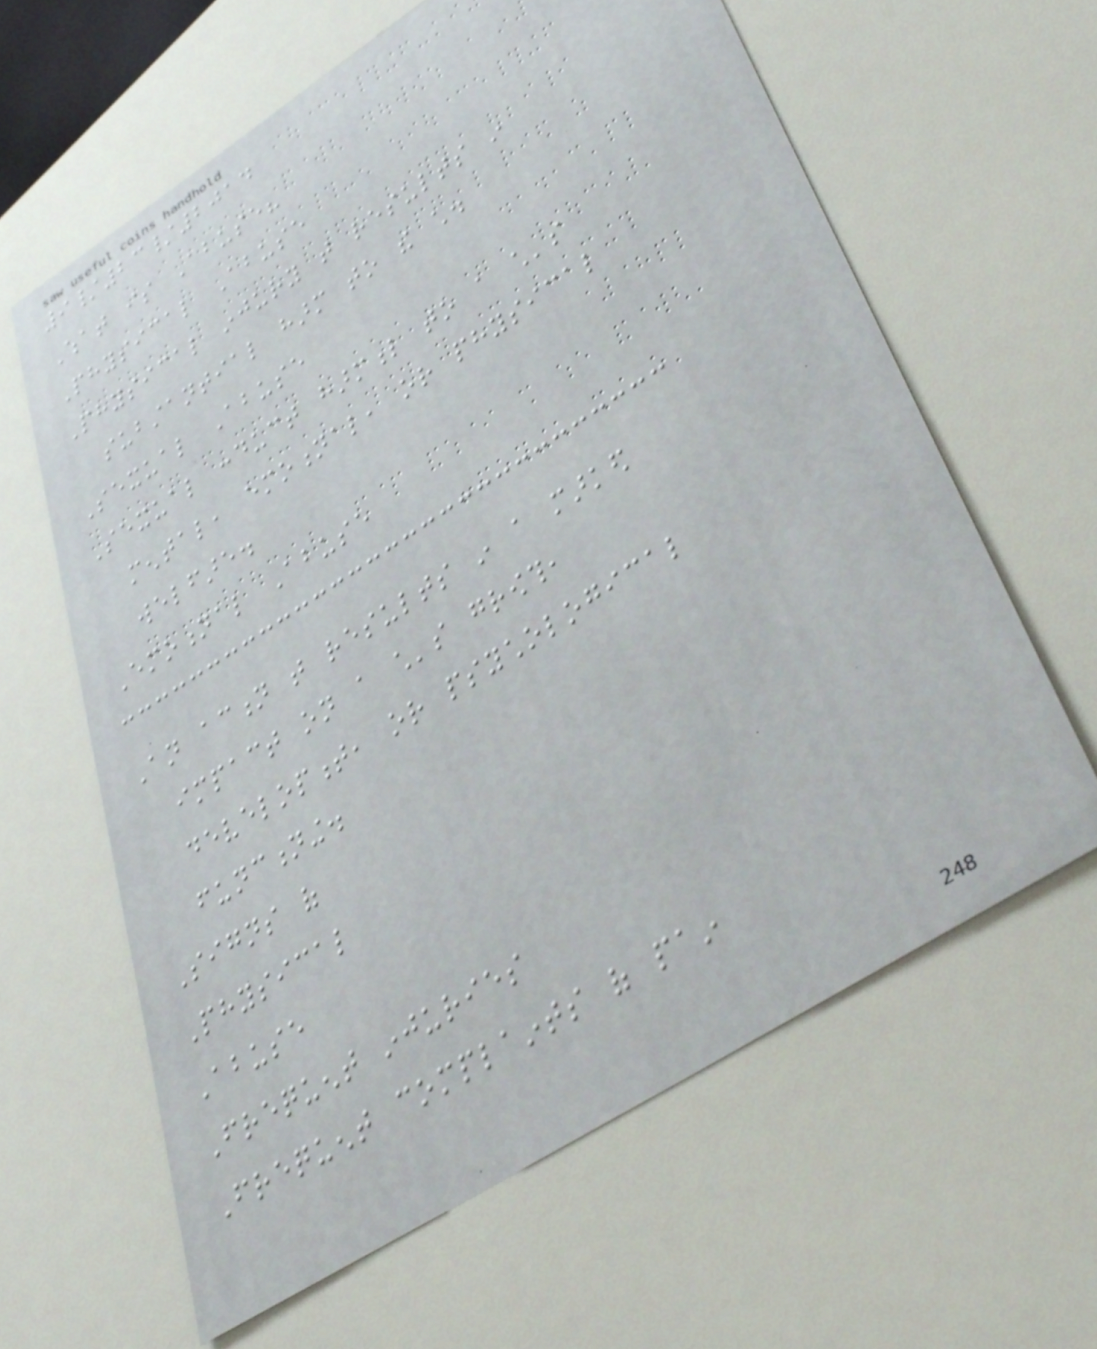9/23/2014
What is Abuse?
Physical Abuse
Physical injury that results in
substantial harm to the child.
Sexual Abuse
Sexual conduct harmful to a child's
mental, emotional, or physical
welfare.
Emotional Abuse
An action that results in a marked
impact on a child's growth,
development, or psychological
functioning.
Signs of
Physical
Abuse
Frequent injuries
Frequent complaints of pain
